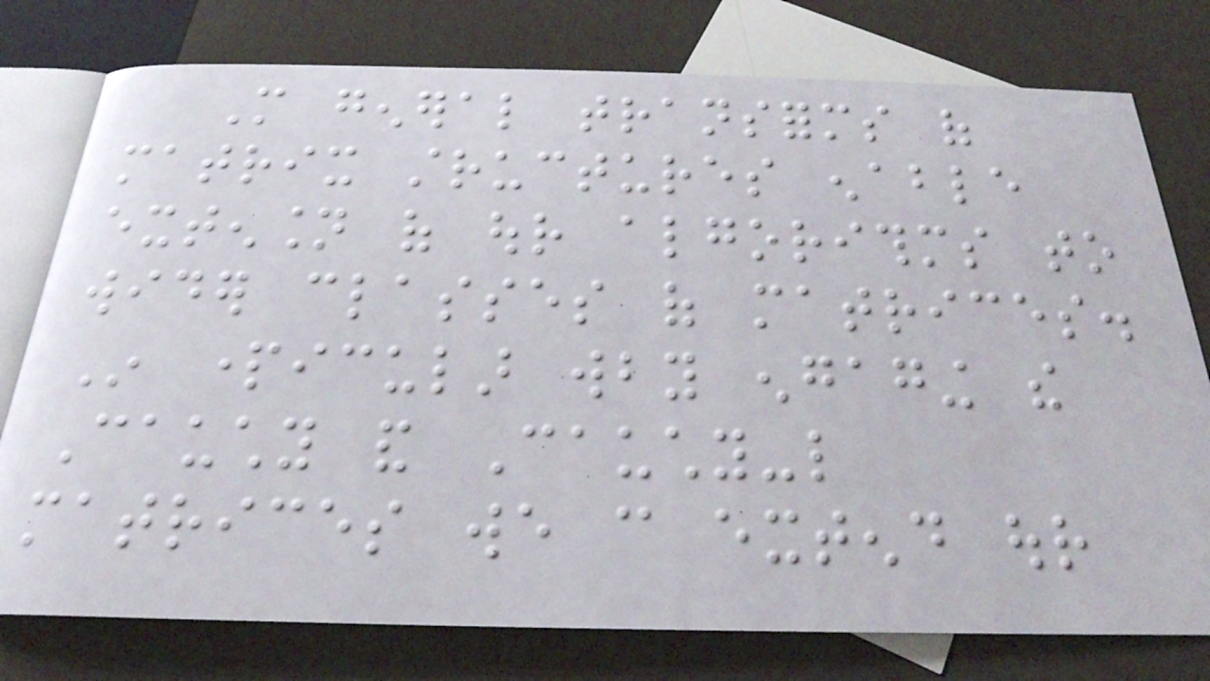More general transforms of
matrix structures enable
extension of our algorithms to
wider classes of matrices.
In particular wby engaging the
Cauchy and Cauchy-like
matrices we can extend our
